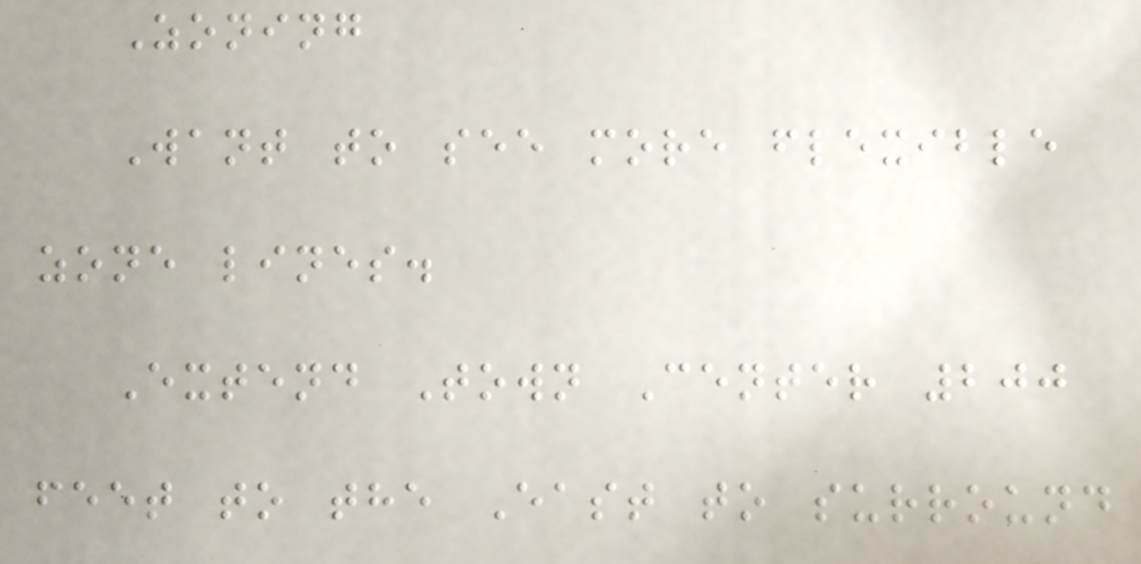Zoning
Want to see more flexible
zone lines.
Extend Town Center 200
feet to the East to surround
